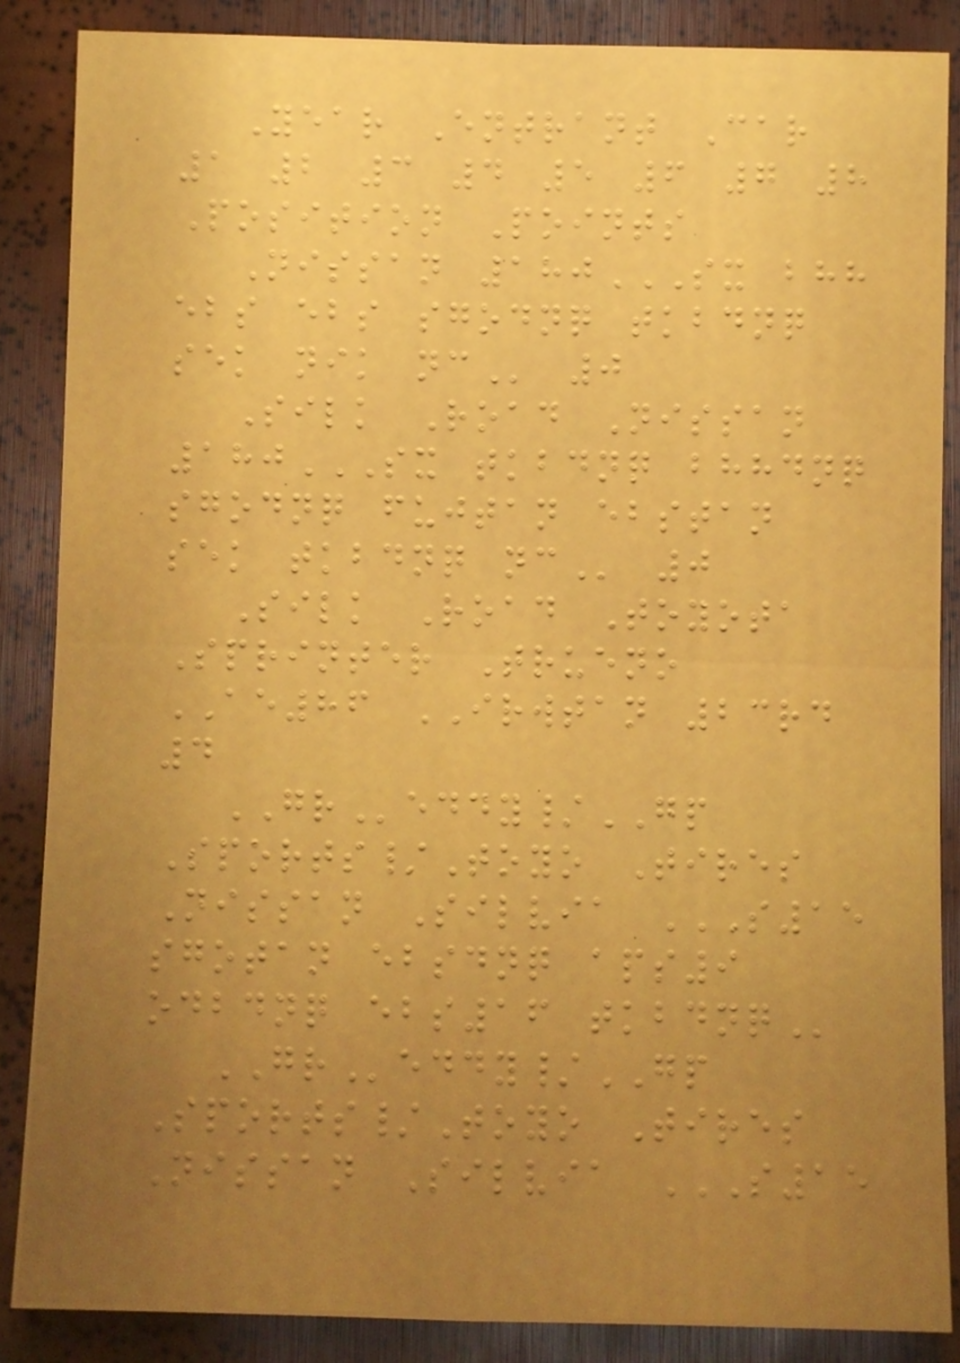Year Entrant Car
1 2 3 4 5 6 7 8
Position Points
Nissan 180SX BHH
EBS EBS SGODNQ TKBDNQ
SEK NIK NC 0
Silk Road Nissan
180SX TKBDNQ BHHDNQ
SGODNQ FUJTAN EBSTAN
SEK TKBDNQ NC 0
Silk Road Toyota
Sprinter Trueno
AE86 IRWTAN 23rd
4
GReddy/GP
Sports/Toyo Tires
Nissan Silvia S15
SGOTAN EBSDNQ APS9
ODBDNQ EBS16 TKBDNQ
GReddy/GP
Sports/Toyo Tires
Nissan Silvia S15
